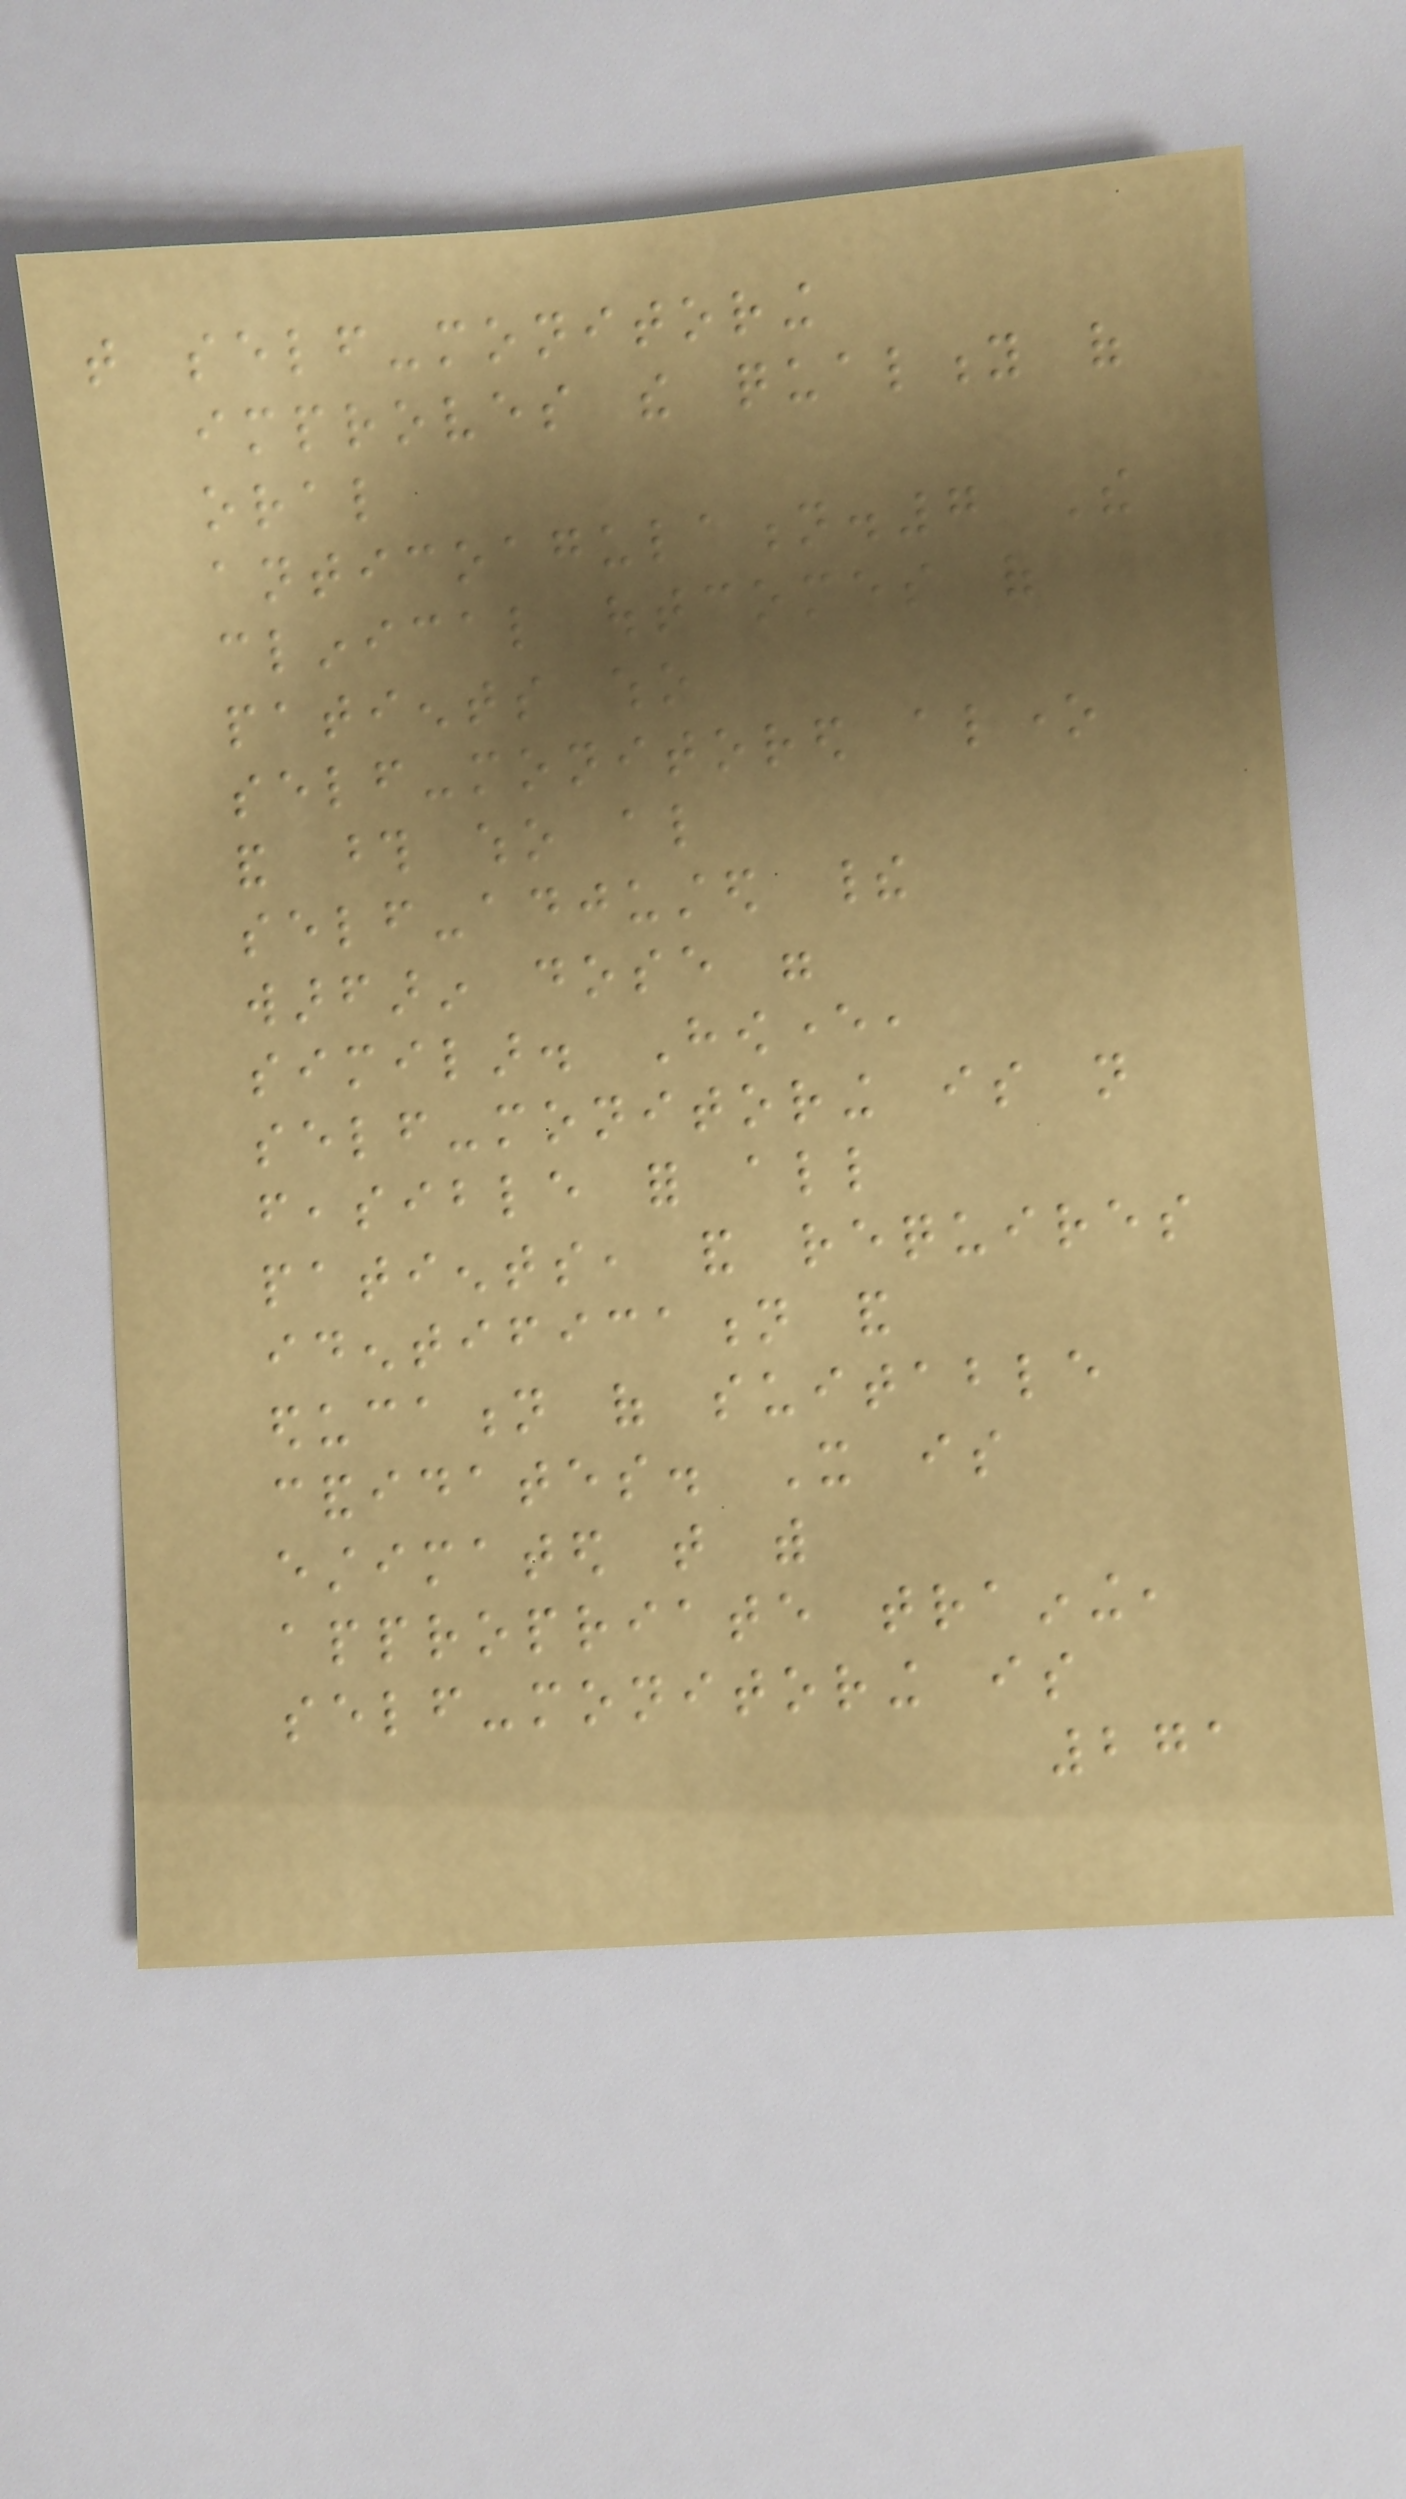that self-monitoring
improves the quality of
oral
anticoagulation.7 The
clinical outcomes of
patients who
self-monitored alone
and those who also
self-adjusted their
warfarin dose were
similar. However,
self-monitoring is not
feasible for all
patients, and requires
identification and
education of suitable
candidates. It is
estimated that with
appropriate training,
self-monitoring is
271
